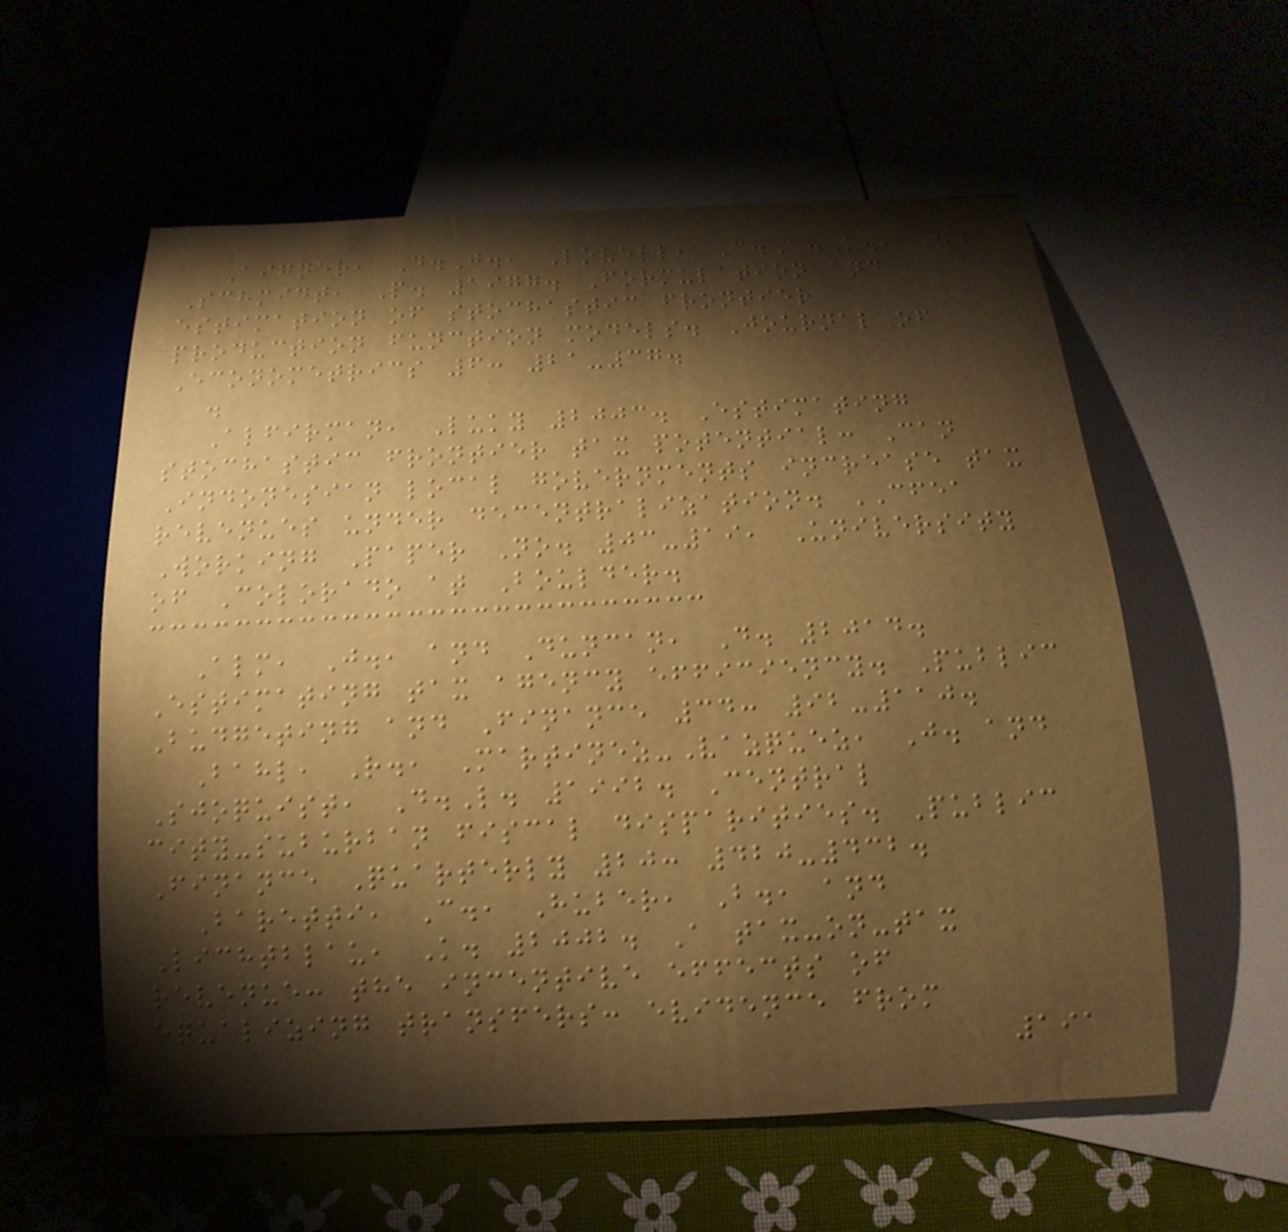Aigner, D.J., Lovell, C.A.K., and
Schmidt, P. 1977. Formulation and
estimation of stochastic frontier
production function models. Journal of
Econometrics 6: 21-37.
.
Alfirman, Luky 2003. Estimating
stochastic frontier tax potential: Can
Indonesian local governments increase tax
revenues under decentralization. CFEA
Working Paper No. 03-19, University
of Colorado at Boulder.
Alm, J., and Duncan, D. 2014.
Estimating tax agency efficiency. Public
Budgeting and Finance 34: 92-110.
Bahl, R., Martinez-Vazquez, J. and
Sjoquist, D.L. 1992. Central
city-suburban fiscal disparities. Public
Finance Quarterly 20: 420-432.
Baretti, C., Huber, B., and
Lichtblau, K. 2002. A tax-on-tax
revenue: the incentive effects of
equalizing transfers: evidence from
191
